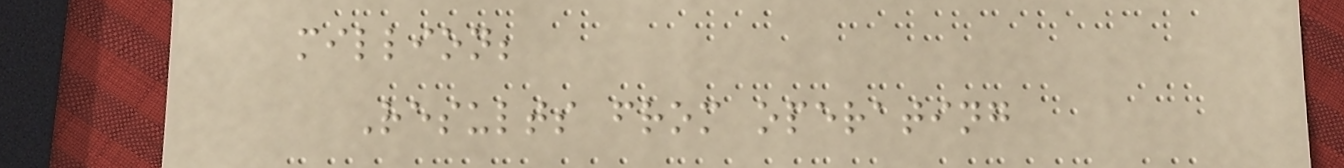million;
Results from operating
